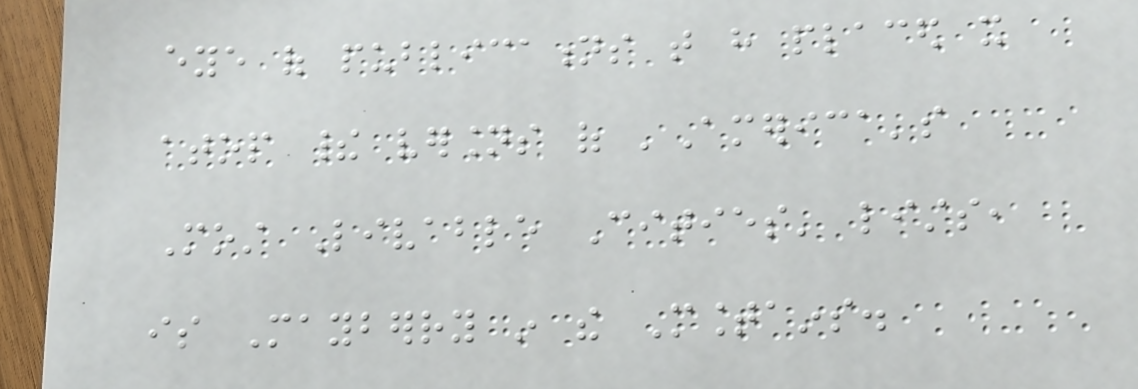eye of publications that have placed it
atop their versions of 'America's
Most Livable Cities' lists,
is Mayberry in the Mountains.
